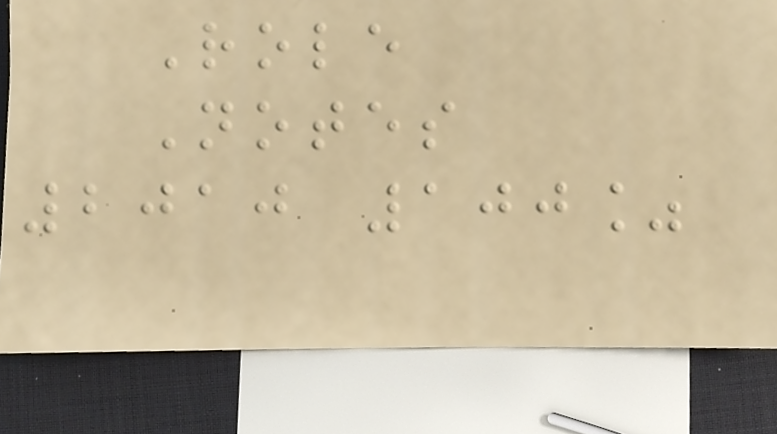Role
Notes
2010 100%
